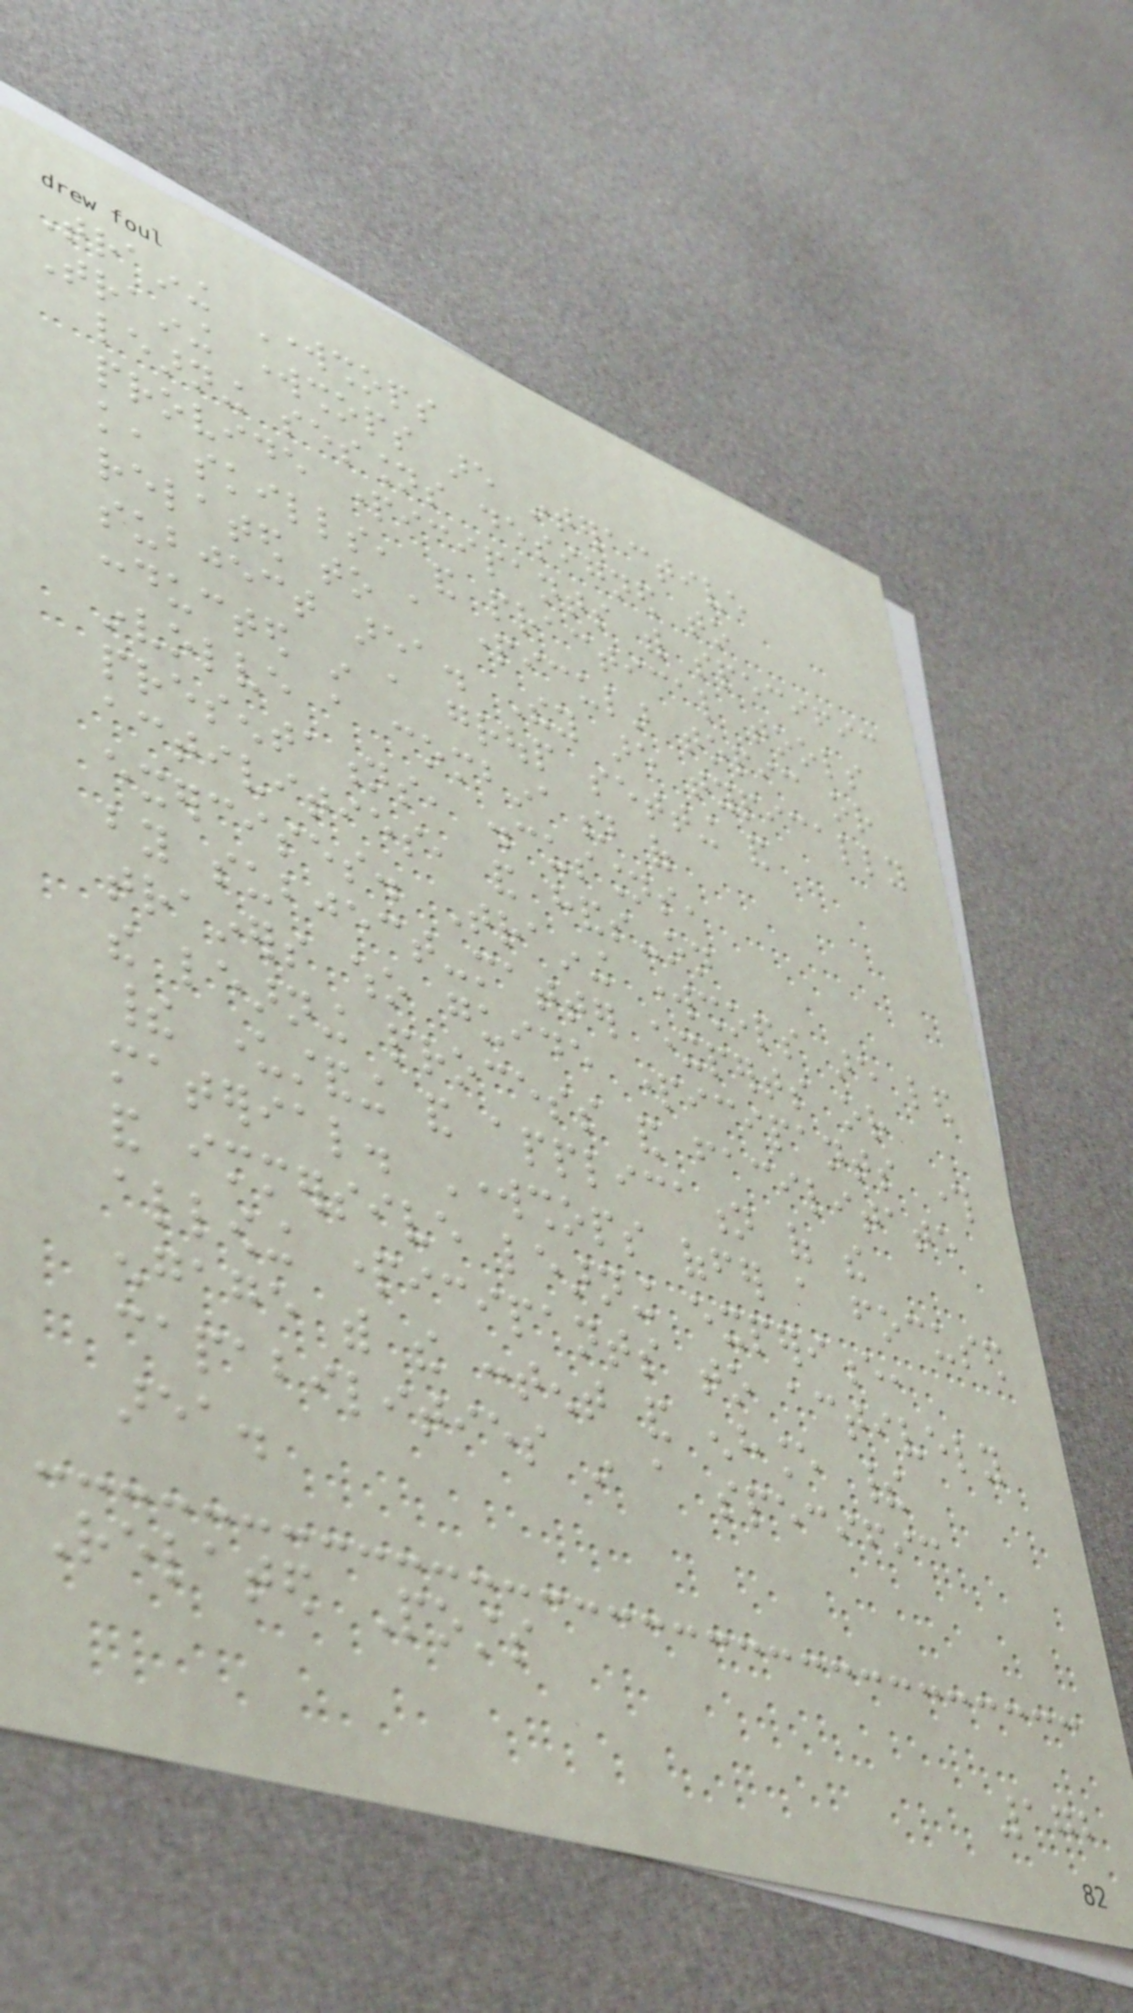Training Workshops
Training workshops are interactive
learning sessions designed to
provide participants with specific
knowledge, skills, and practical tools
related to a particular topic or
subject area. They are typically
conducted in a group setting and
involve a combination of
presentations, discussions,
activities, and hands-on
exercises. Training workshops are led
by subject-matter experts or
trainers who guide participants through
the learning process and facilitate
their understanding and application of the
material. Workshops offer a focused
and immersive learning experience,
allowing participants to actively
engage with the content and enhance their
capabilities in a specific
area.
Related Posts
172
